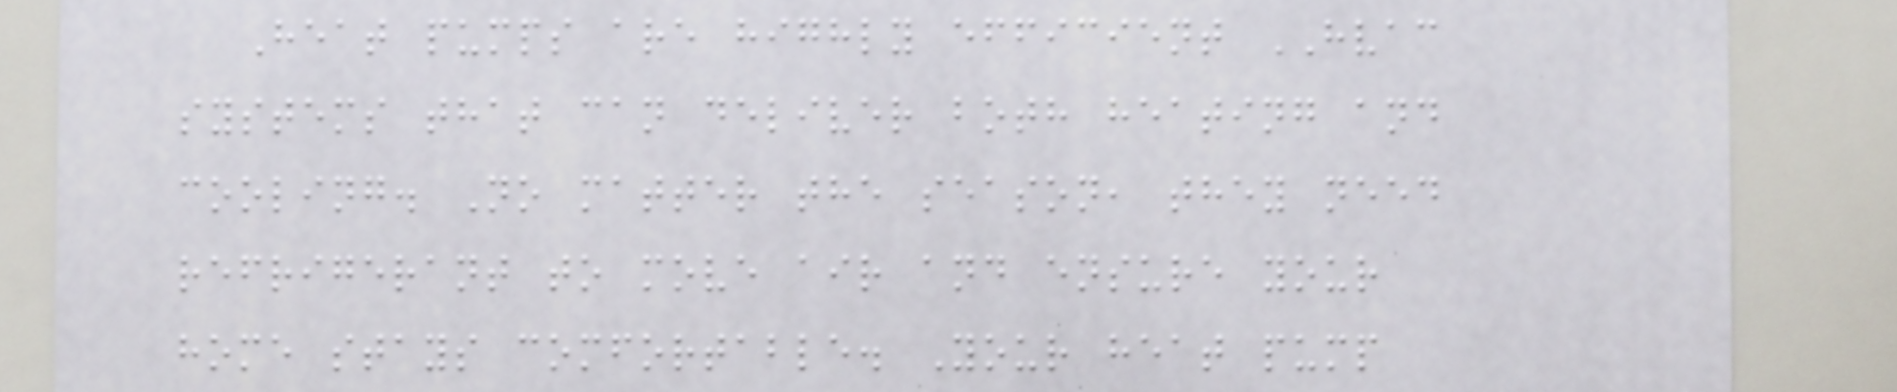Heat pumps are highly efficient HVAC
systems that can deliver both heating and
cooling. No matter the season, they need
refrigerant to move air and ensure your
home stays comfortable. Your heat pump
